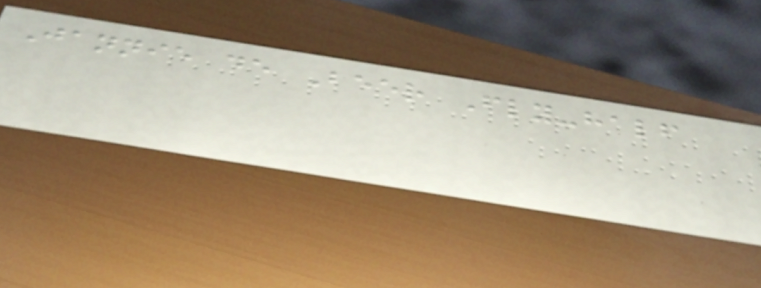Jannie de Beer Fly-half
